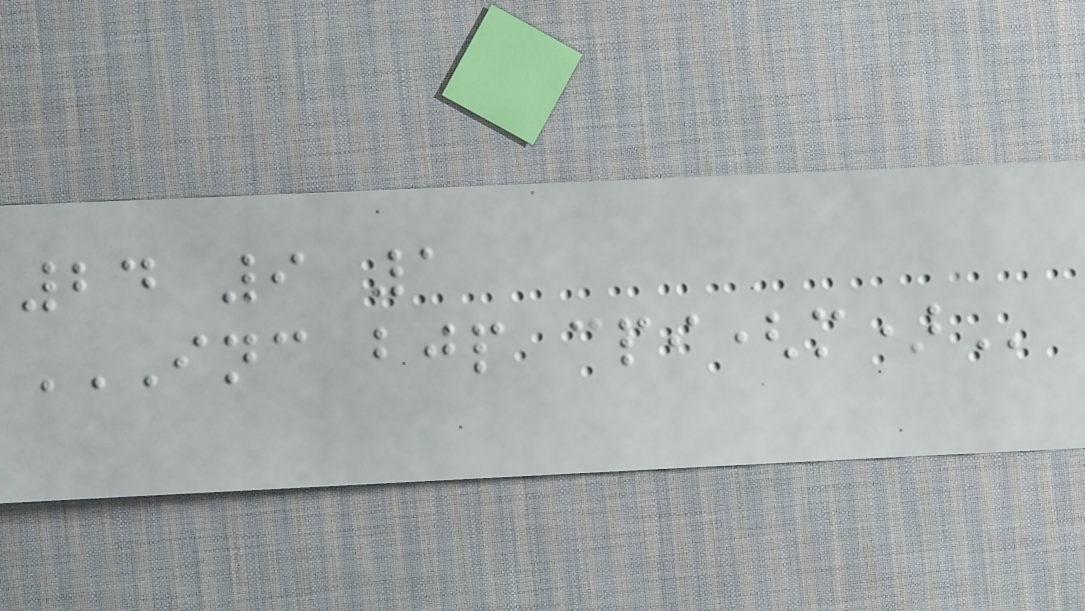24 9 1
INC BJP CPI(M)
